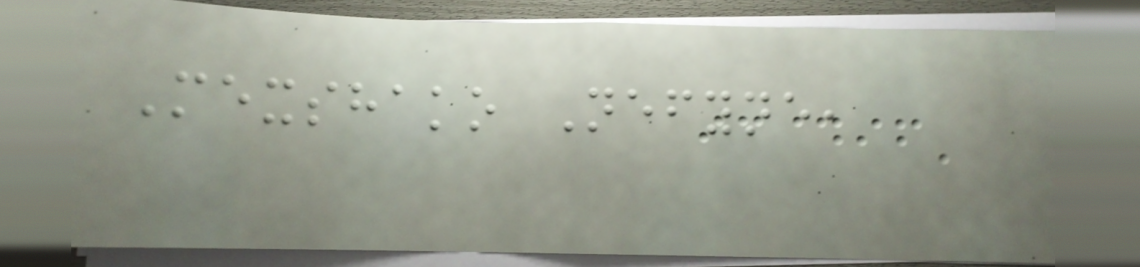Mexshako Nefyne,
